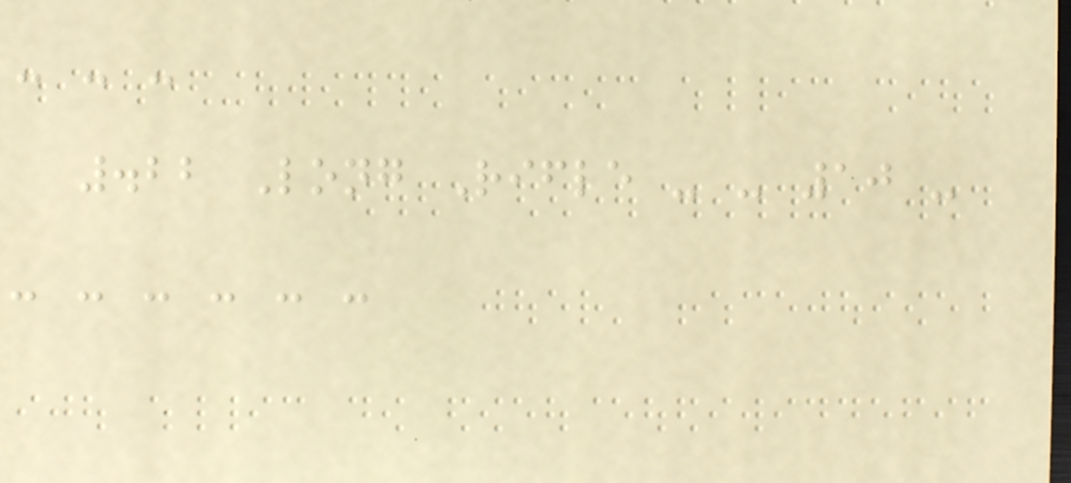- - -
.22 Long Rifle - - 10 -
- - - - - -
